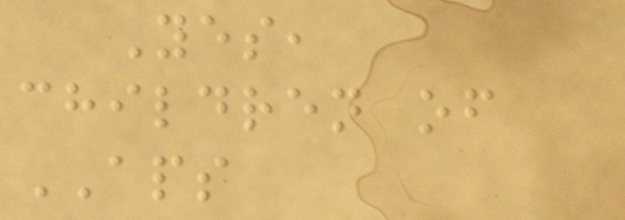Yes,
children of
APS
